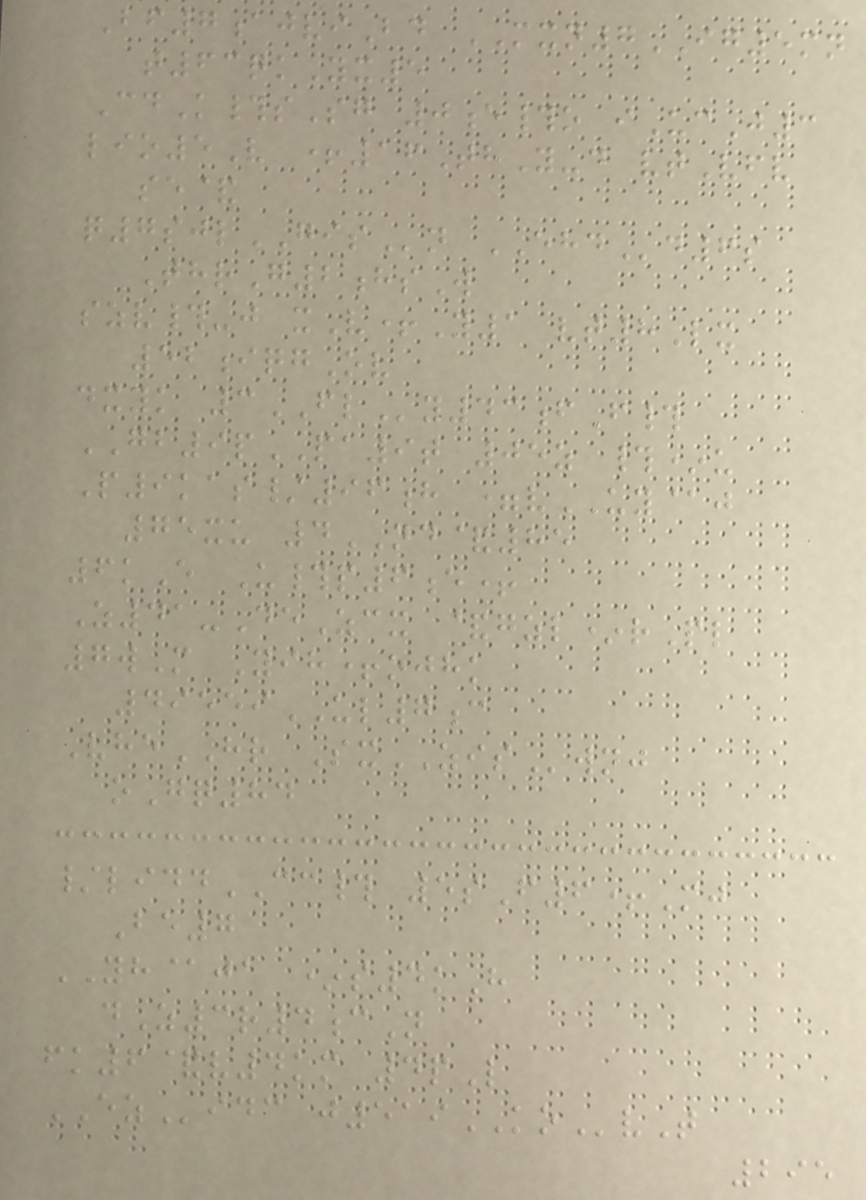Bf7ajviBd MXN7IG5mn
t63qkYx5
CdK#sSg 0e#o iUcJ3
lio5V +16ThY-d vtVfv
se&
q7sjlGISn EHDd6s
ThrG2hsW
szv#-j xV+Y1 vt8Lx
52iqgOv
dxyk 3FLy43fF#
GB9pPA9t 05z #*u
P9kas/96h =vUY@j
75xu 4ND&85
6kE U#p6e+
Z41-DeZcx &gzl*rPl
7wM Yih+ojhk
49559UL7c
VheHR SxZISwnj
oGq84
/liddCC# 5sF6+Mj
Be7
YH@ja *s4kH
dZ3r4cN
fk6&v4km 4pL
EZidc j519KOvT
295
